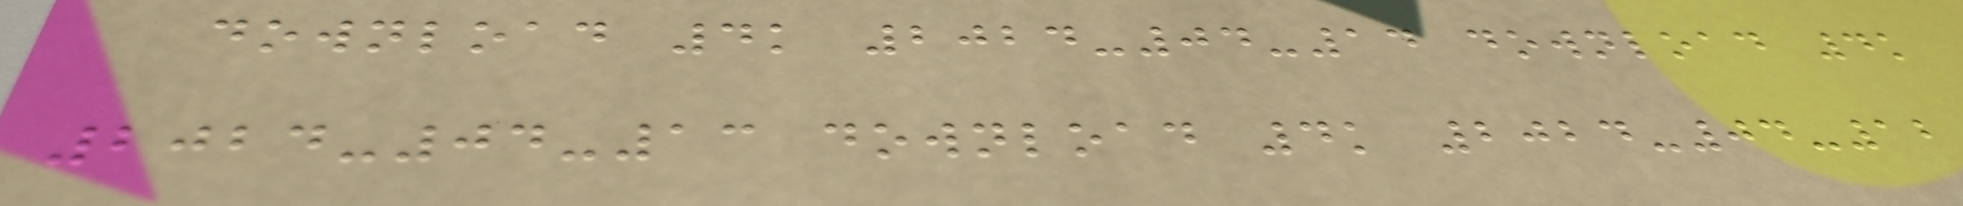download 4k 2024-04-14 download 4k
2024-04-13 download 4k 2024-04-12
